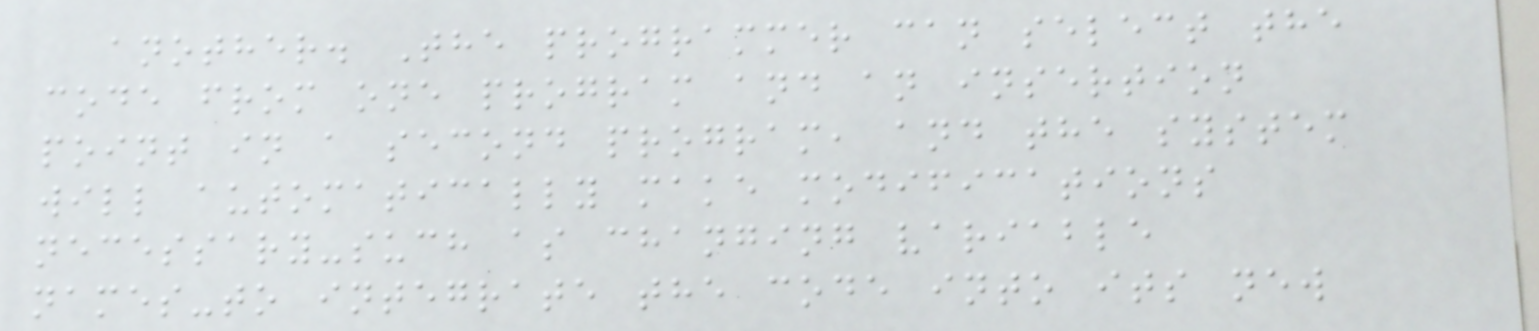another. The programmer can select the
code from one program and an insertion
point in a second program, and the system
will automatically make modifications
necessary-such as changing variable
names-to integrate the code into its new
